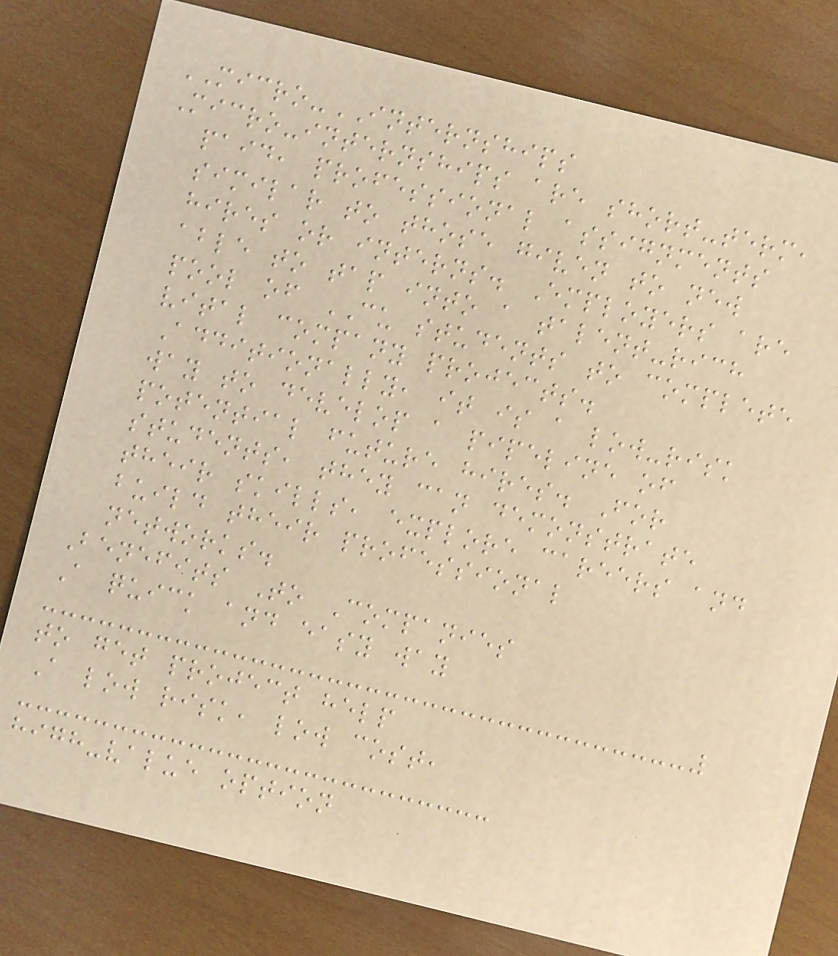MICRO-INTERNSHIPS
Micro-internships are short-term,
paid, professional assignments
similar to those given to new
hires or interns. Employers are
able to tap into a talent-rich
pool of CU students to complete
vital company projects.
Additionally, it is a low-risk
way to develop a pipeline of
potential future hires. For
students, they can demonstrate
their skills, explore careers and
build their professional
networks.
Benefits To Companies
A quick and easy way
to get project help
A low risk, low cost,
high-value option
